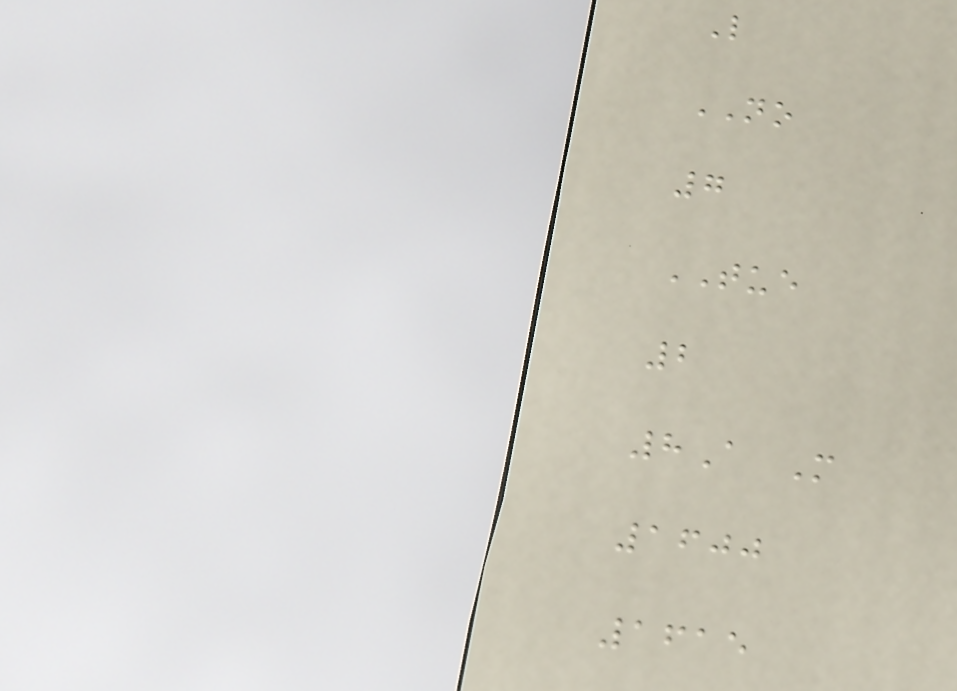L
NO
7
TUE
2
8A M
1600
1615
